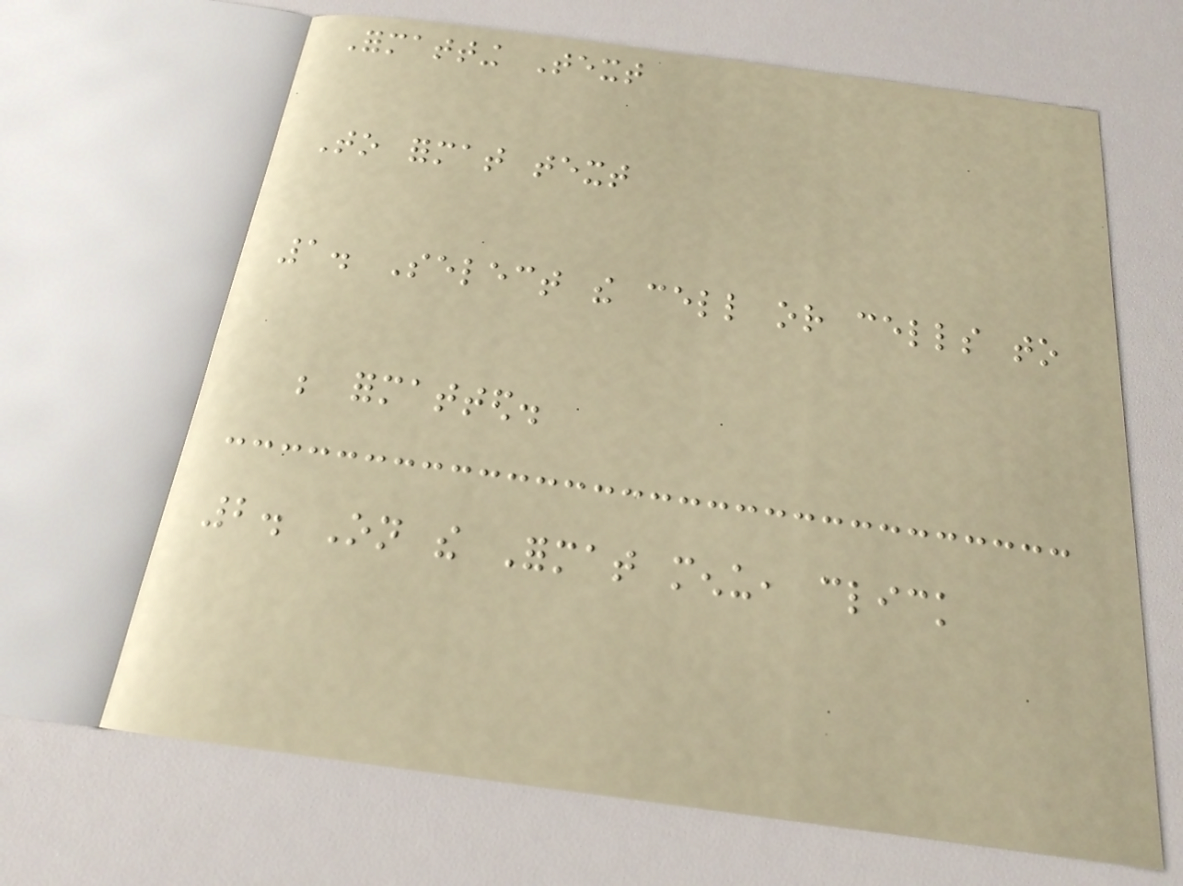Formatting Text
To format text
1. Select the cell or cells to
be formatted.
2. On the Format menu, click
